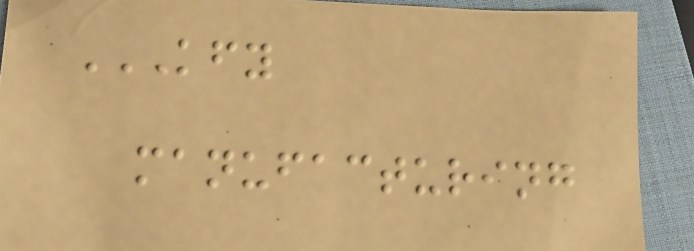KFY
MANUFACTURING
